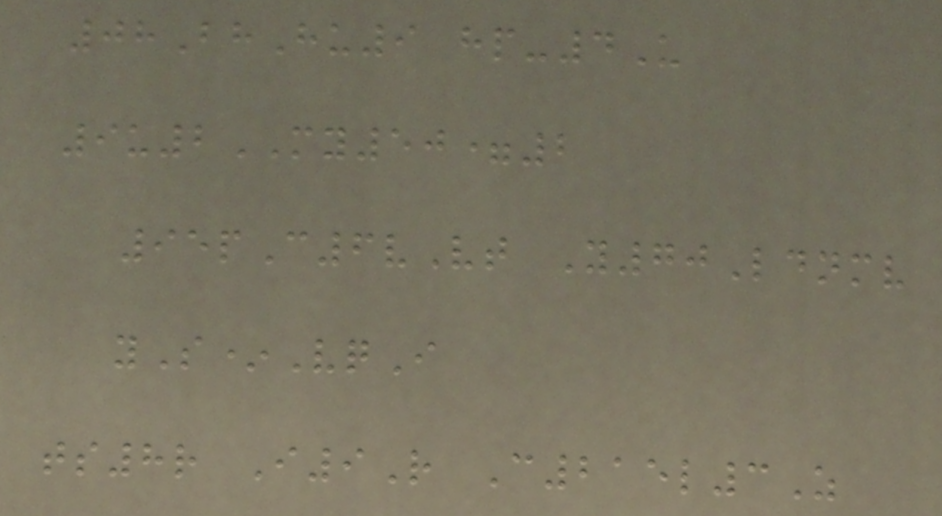08BhHu9 hp-4U
9u2MY50=2
95pC6vVt Y70Ldnmv
yS*VqI
ts8r I9R C215l3Z
